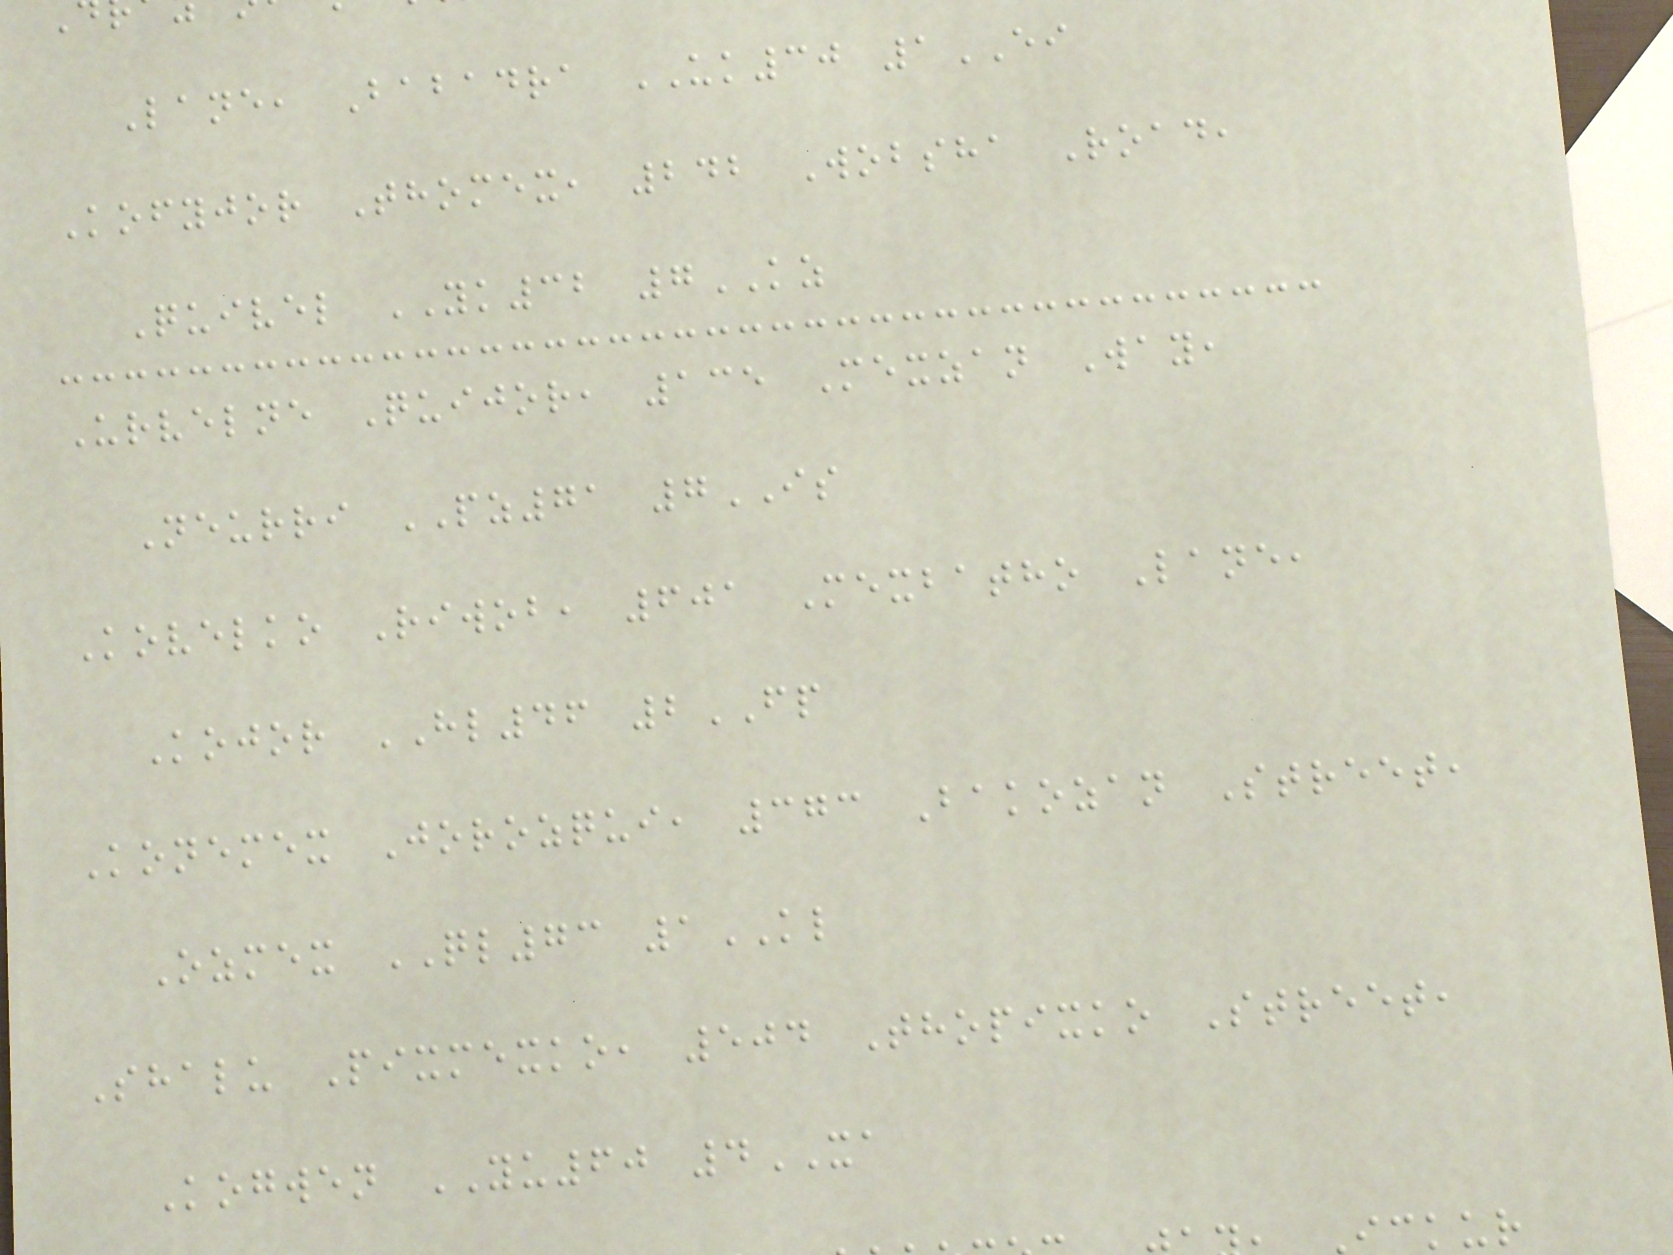Lane, Babadra UK30 1EI
Kofyjor Thomex, 242 Wobsha Road,
Quivel YK32 7KZ
Urvelne Quijor, 135 Mexzan Way,
Neurri PZ71 7IS
Kovelko Riwob, 601 Mexbatho Lane,
Kojor HL46 2FP
Konemex Jorozqui, 373 Bakozan Street,
Ozmex QL73 1KL
Shalu Pixmexko, 504 Thopixko Street,
Kogwen YU60 4XA
